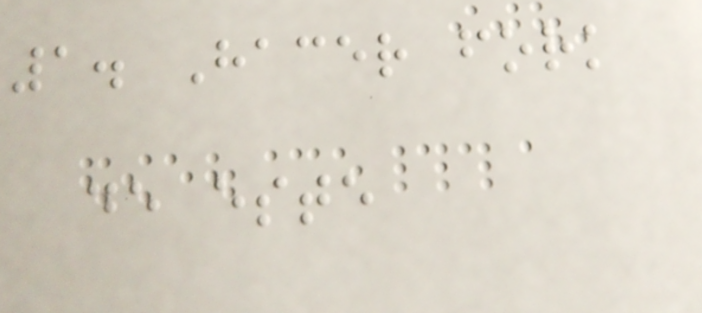1. Hacer fork
de este
